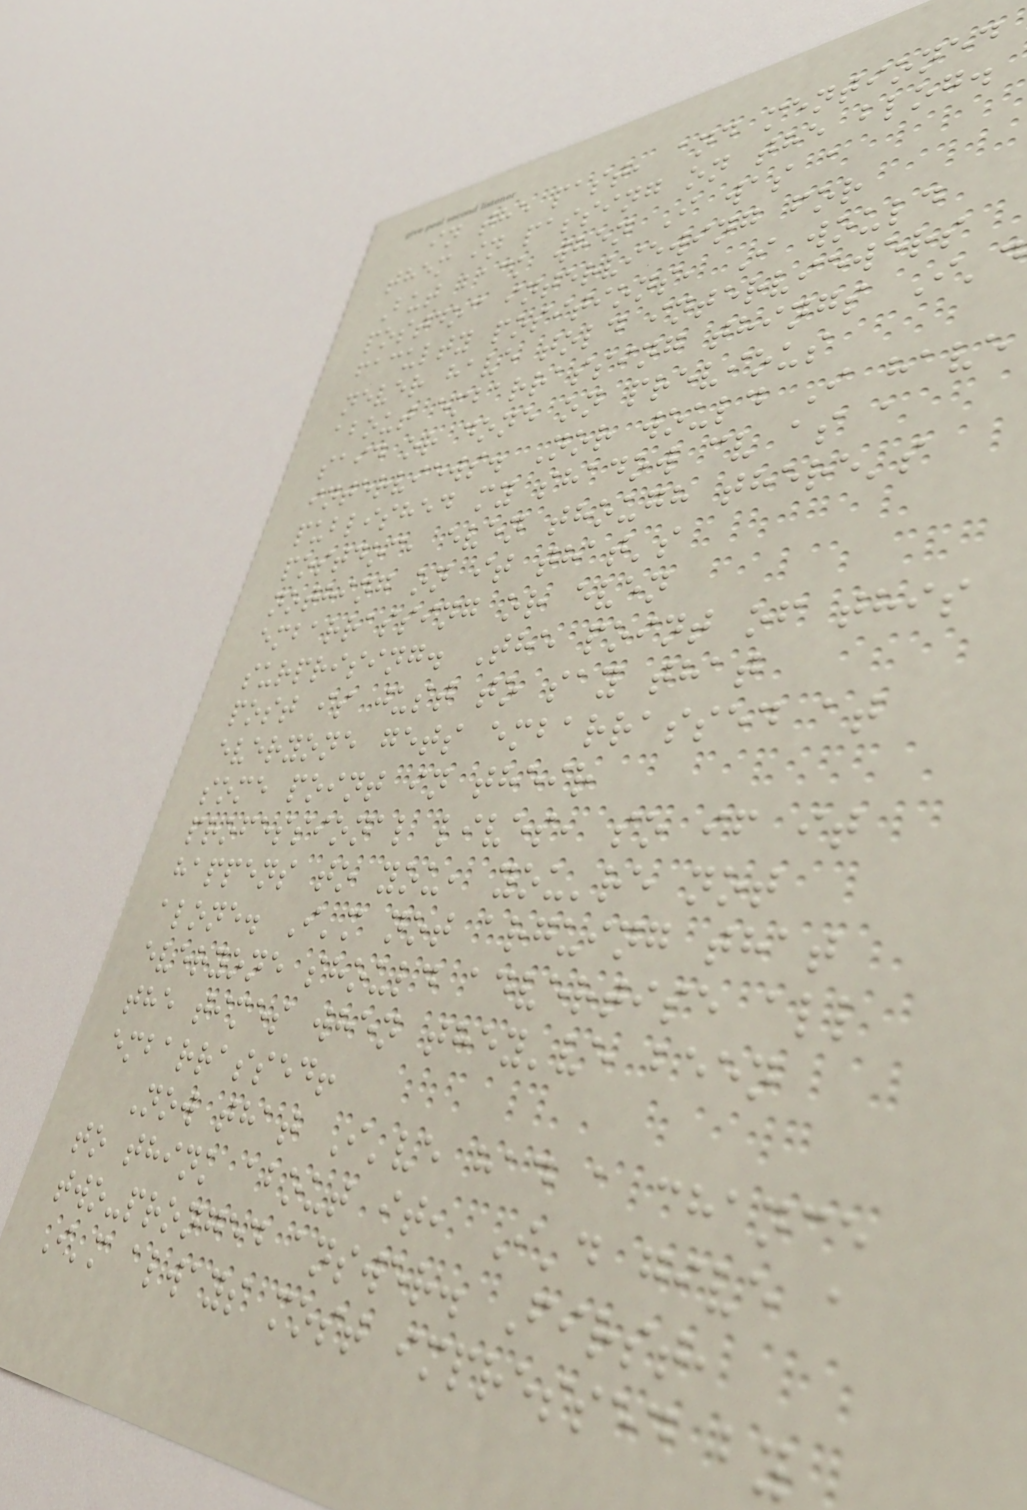in the past, and mentioned
them in passing on the blog.
But back when I was a
postdoc interviewing for
faculty positions, I would
never have told interviewers
about embarrassing things I'd
said or done on previous
interviews. Nor would I have
published my shadow cv as a
postdoc, even though there's
nothing on it that's
embarrassing or even
surprising. The point of this
post is just to say that
everyone gets embarrassed at
some point in their
professional lives, so if it
happens to you, you're not
alone. I'm not arguing that
everyone should advertise all
the times when they've been
embarrassed!
Now that I've had a chance
to think about it, I'd give a
two-pronged answer. First,
I'm always most impressed by
